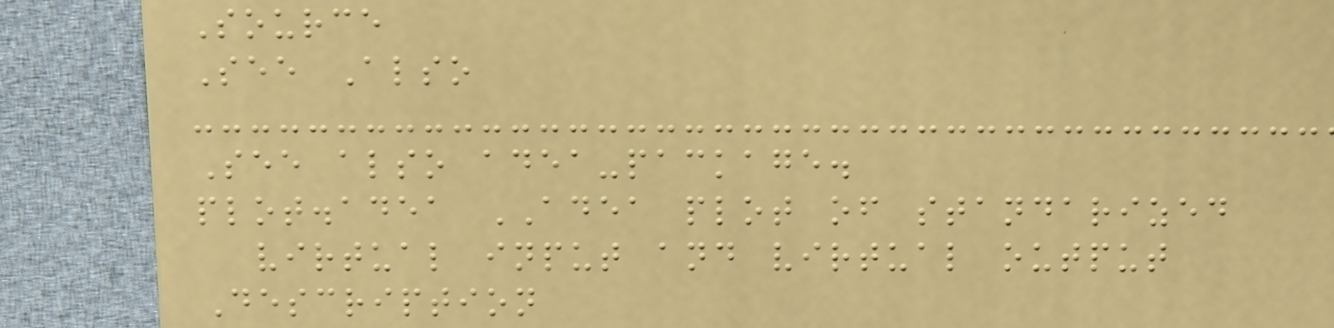Source
See Also
See also adea-package.
plot.adea ADEA plot of standarized
virtual input and virtual output
Description
